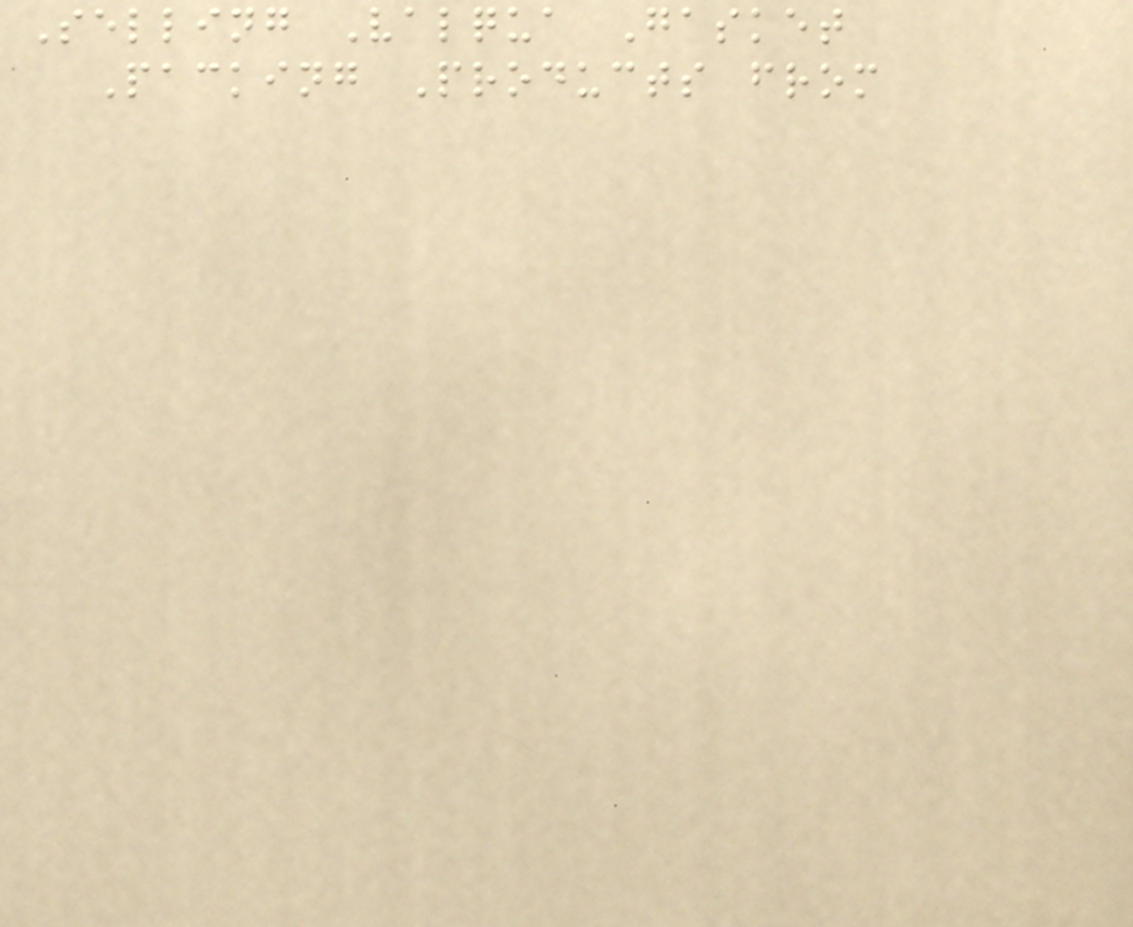Selling Valqua Gasket
Packing Products from
